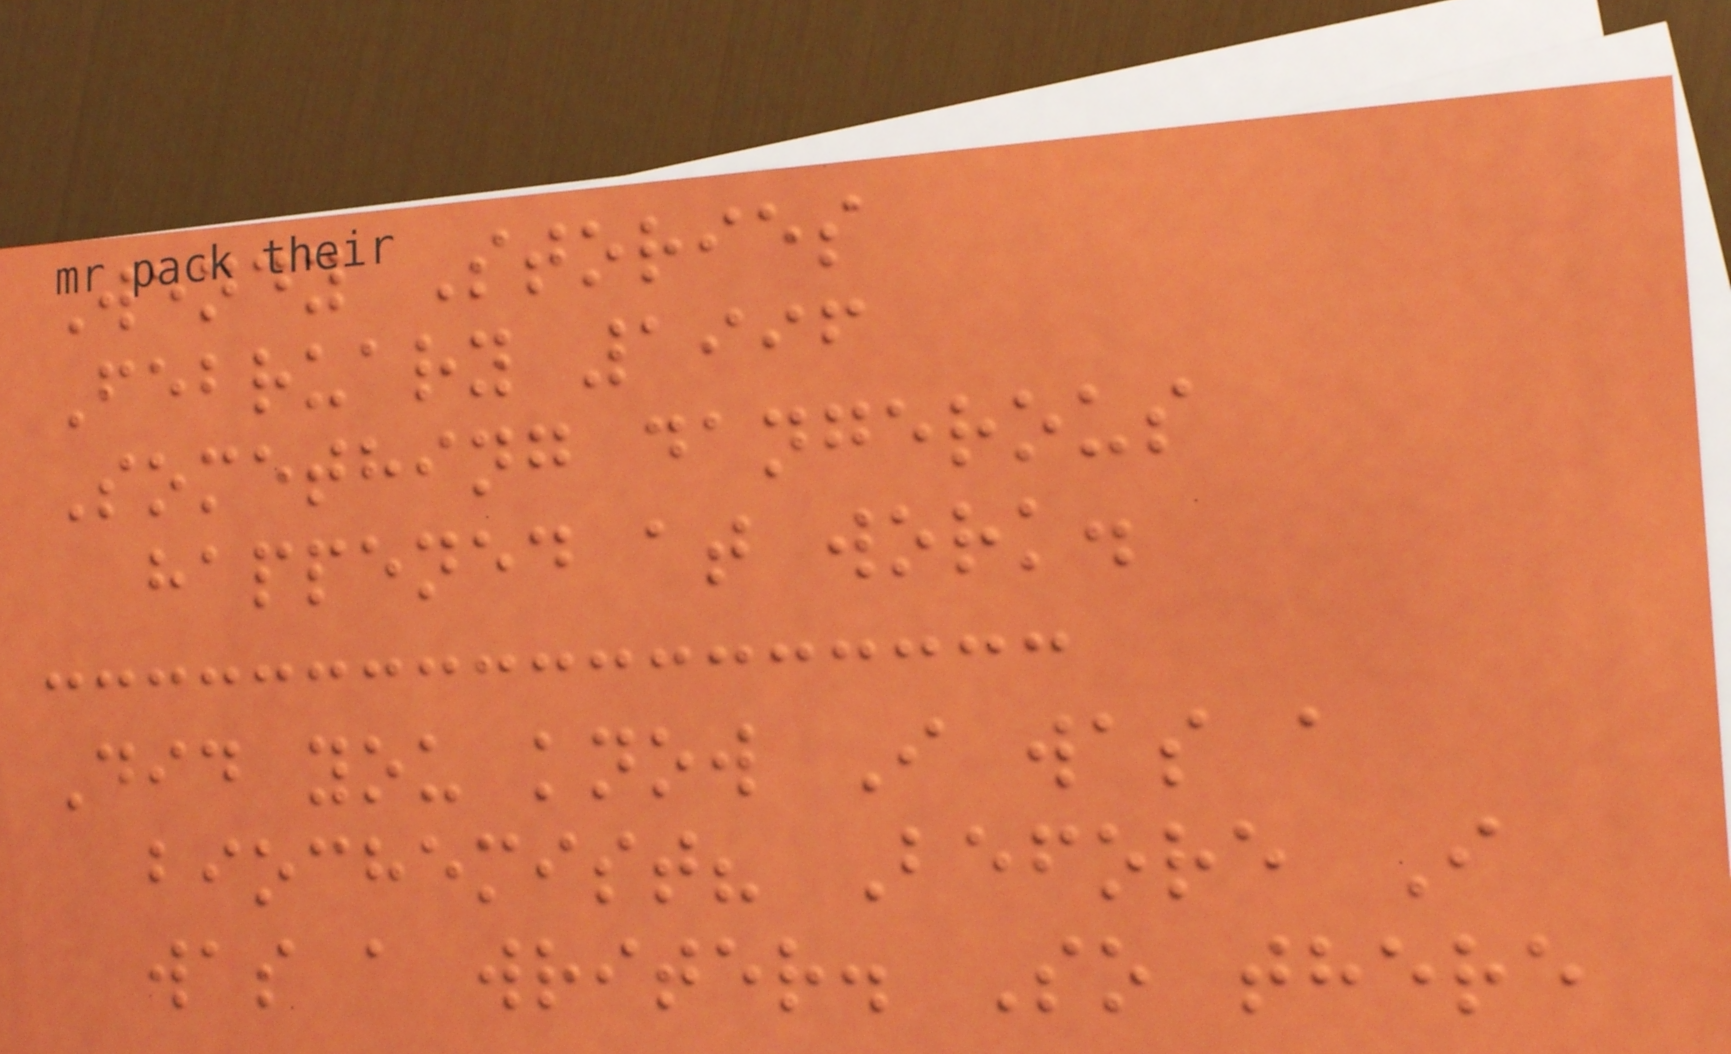Wendy Stories
February 1996
Something dangerous
happened at work.
Did you know I was a
biochemist? Before I
was a writer. So there
